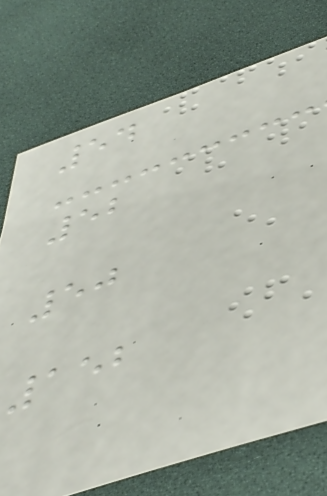54
52
50
152
